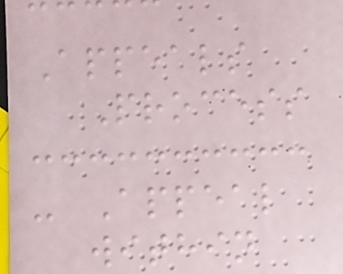Appeals
Process
- Appeal
within
